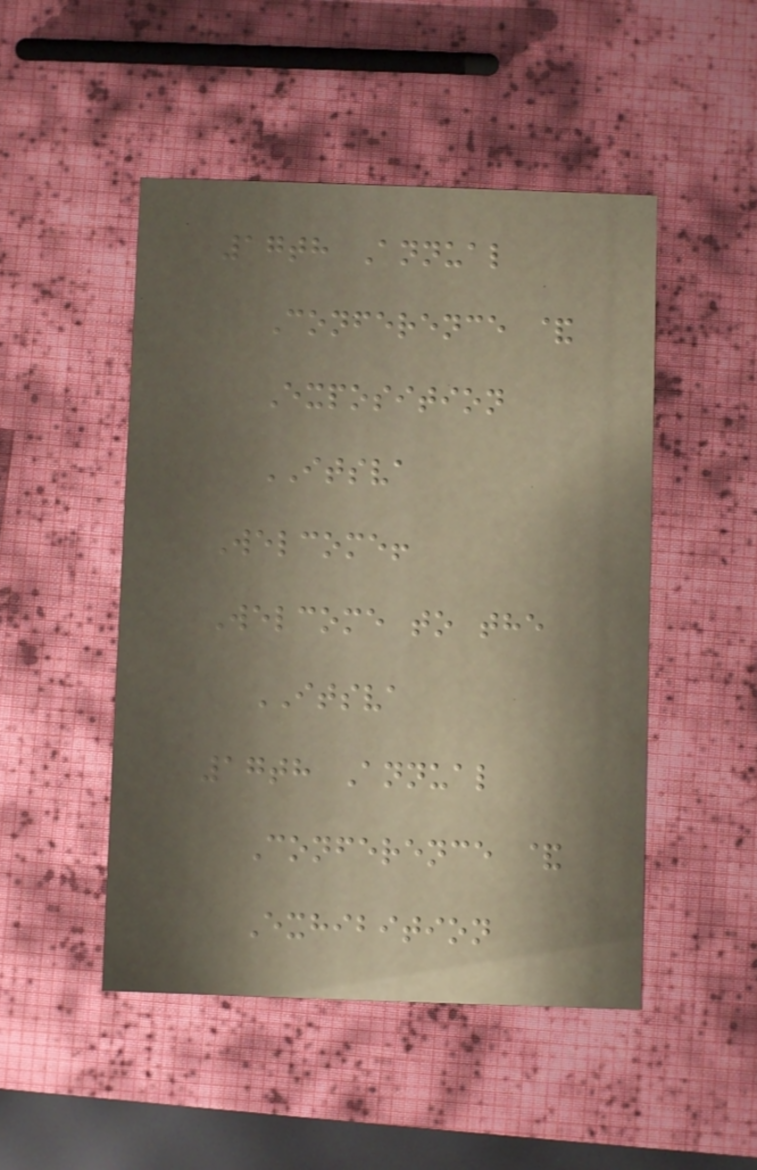17th Annual
Conference &
Exposition
ITSVA
Welcome!
Welcome to the
ITSVA
17th Annual
Conference &
Exhibition
